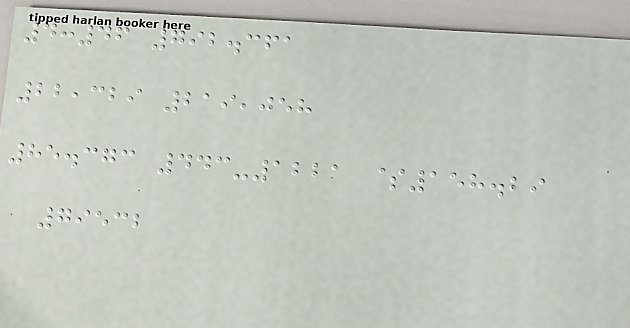4:46 792.361
22,329 219,058
85.373 443-1221 $158.29
79532
